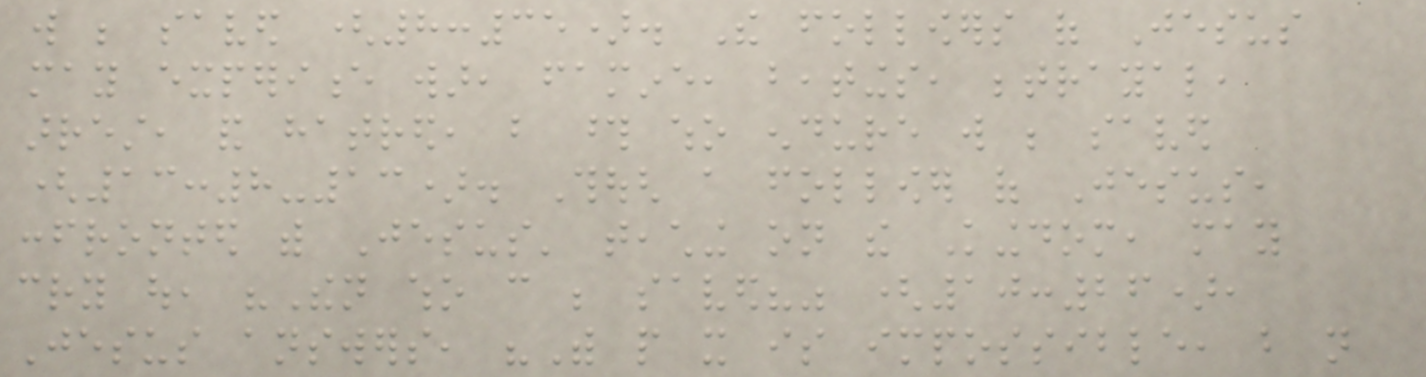will be saved (8:35). The followers of Jesus
may experience war, famine, beatings, betrayal,
arrest, and hatred, but those who endure will be saved
(13:8-13). Though a follower of Jesus,
confronted with Jesus' teaching on the Kingdom, may
cry out, "Then who can be saved?" (10:26),
Jesus answers, "With people it is impossible, but not
